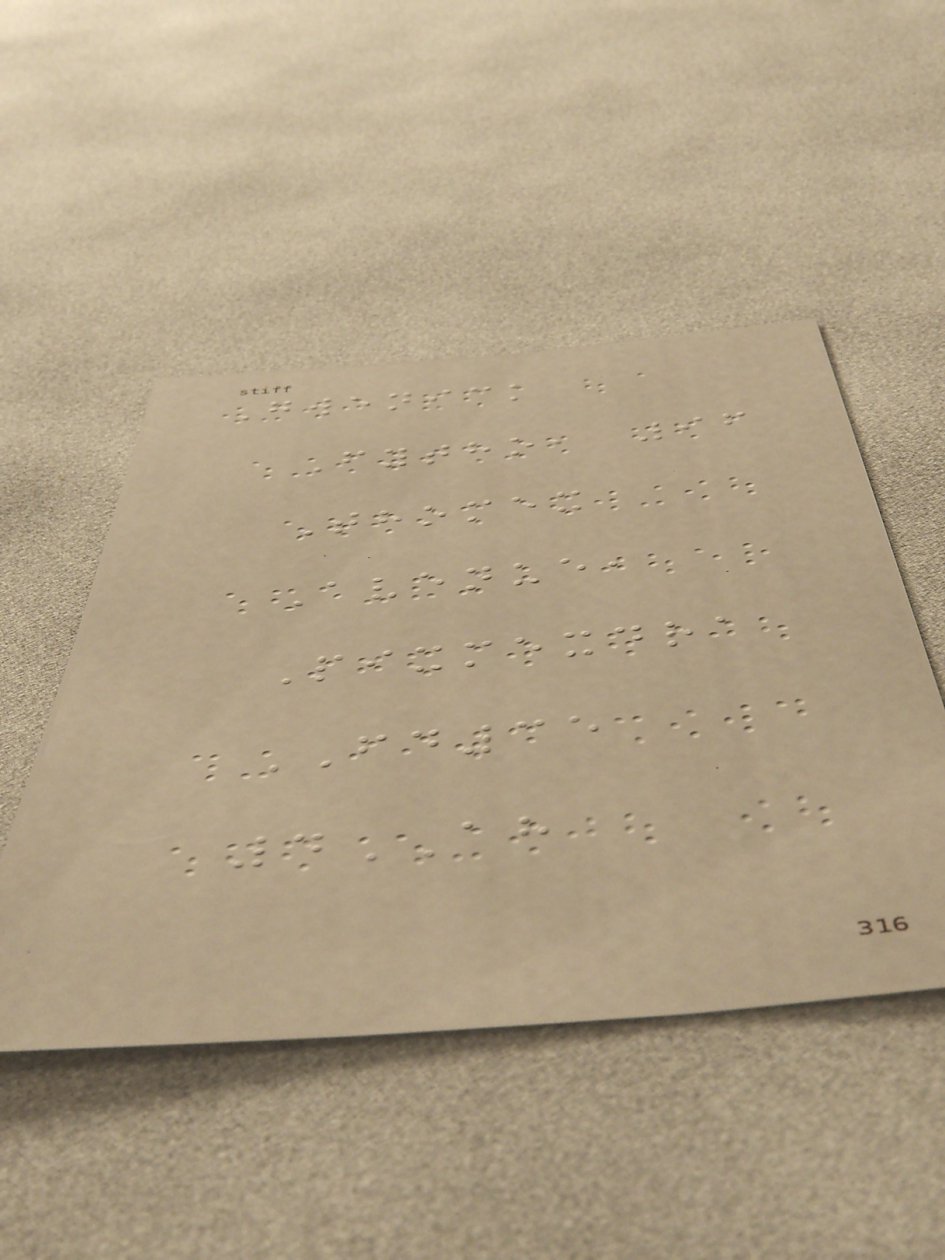Gwenick
Fytho, 96
Thomex
Avenue,
Pixmexdra
FD35
4AH
